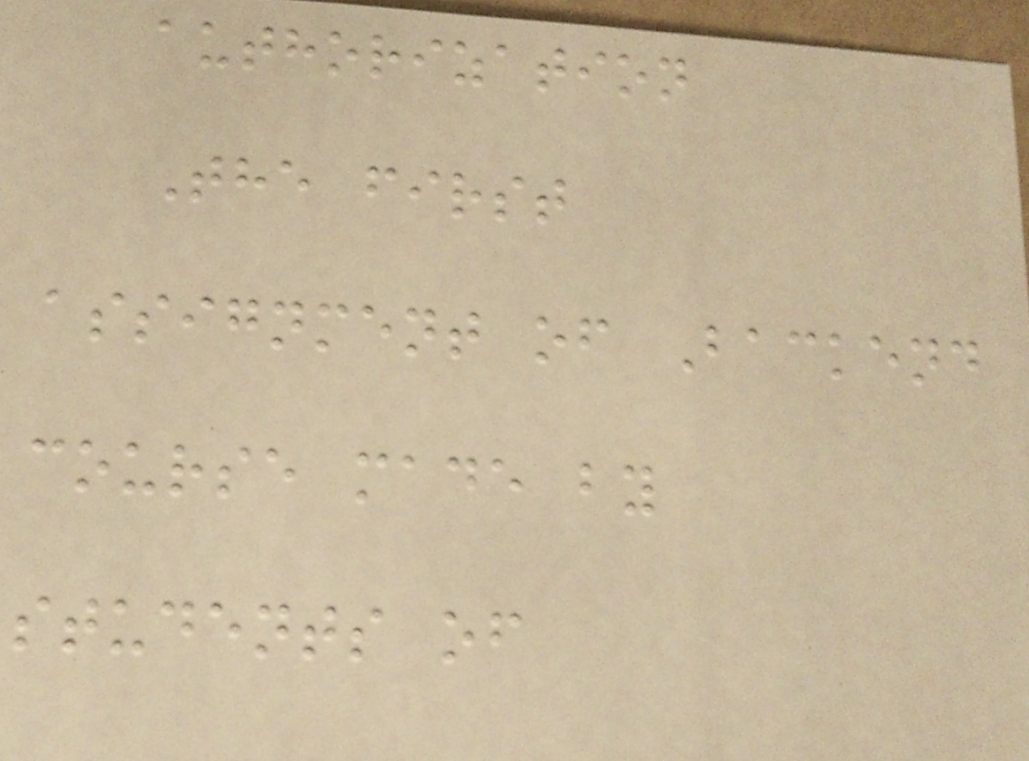authorization
The first
assignment of Backend
course made by
students of
